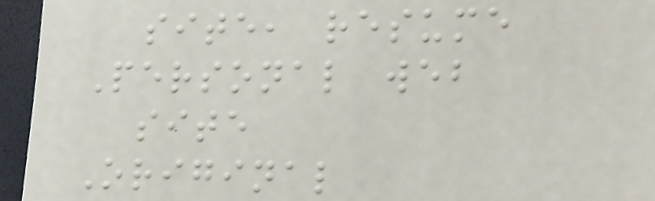site, resume
Personal web
site
Original
